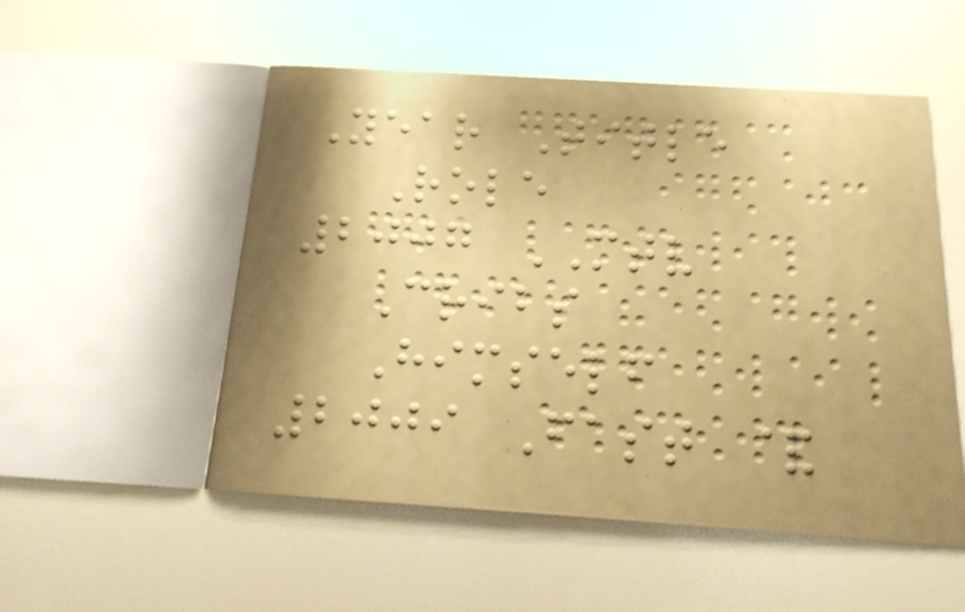Year Title
Role
2007 MTV
Cribs
Himself
2009 Fast &
